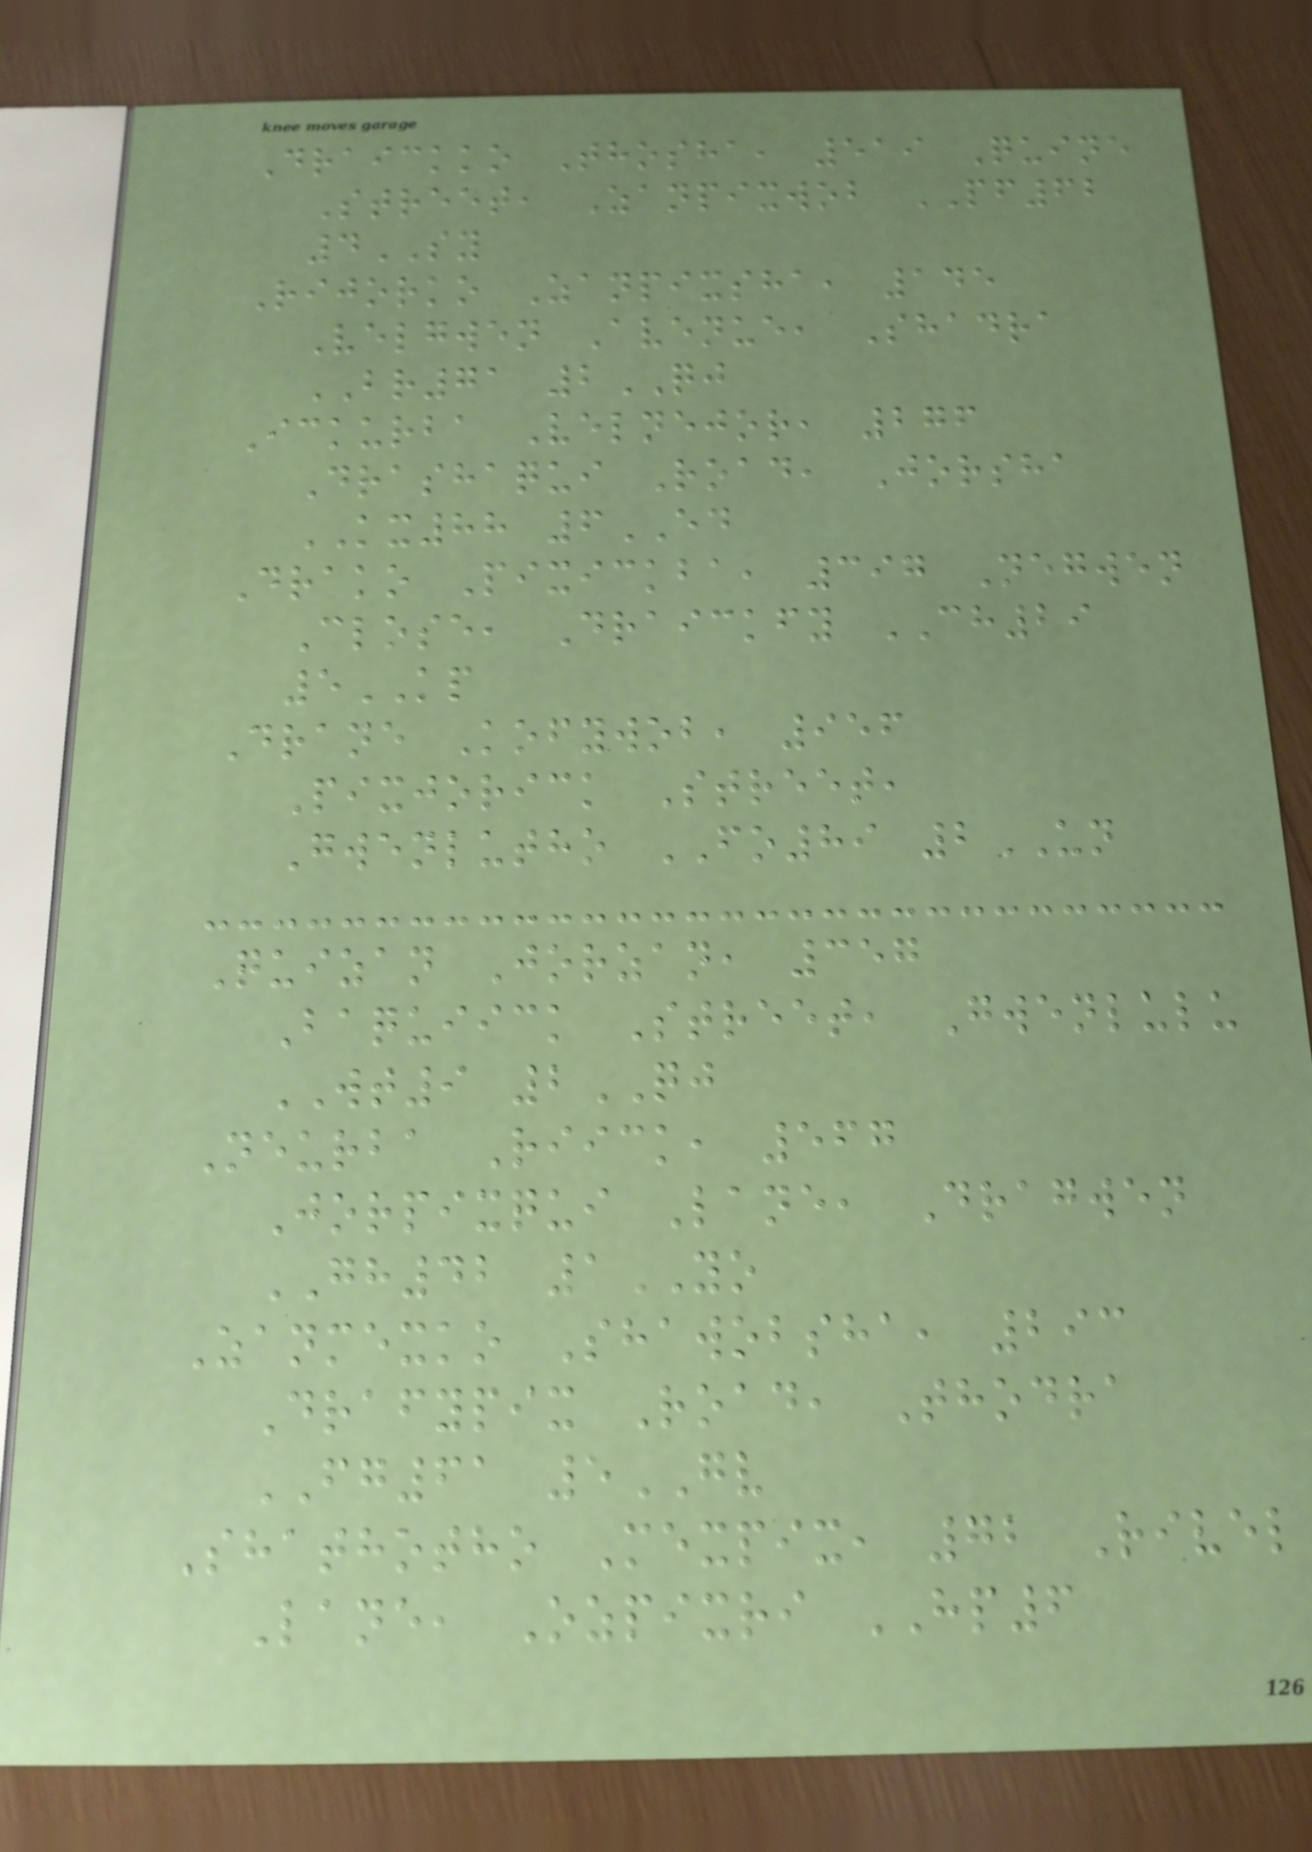Draickko Thosha, 519 Quine
Street, Zanpixwob PF62
4SY
Rijorko Zanpixsha, 145
Velgwen Avenue, Shadra
BR71 2QJ
Ickurba Velnejor, 276
Drashaqui Road, Jorsha
KX88 6ED
Drako Pixickba, 397 Negwen
Close, Draickfy CH29
5KP
Drane Kofywob, 956
Pixjorick Street,
Gwenlutho FO89 2UN
Quizan Jorzan, 357
Baquiick Street, Gwenlulu
WT9 2QJ
Neurba Riick, 567
Jorpixqui Lane, Dragwen
GH42 1YO
Zanmexko Shawobsha, 293
Drafypix Road, Thodra
FG61 5GV
Shathotho Mexpix, 72 Rivel
Lane, Ozpixri HP6
